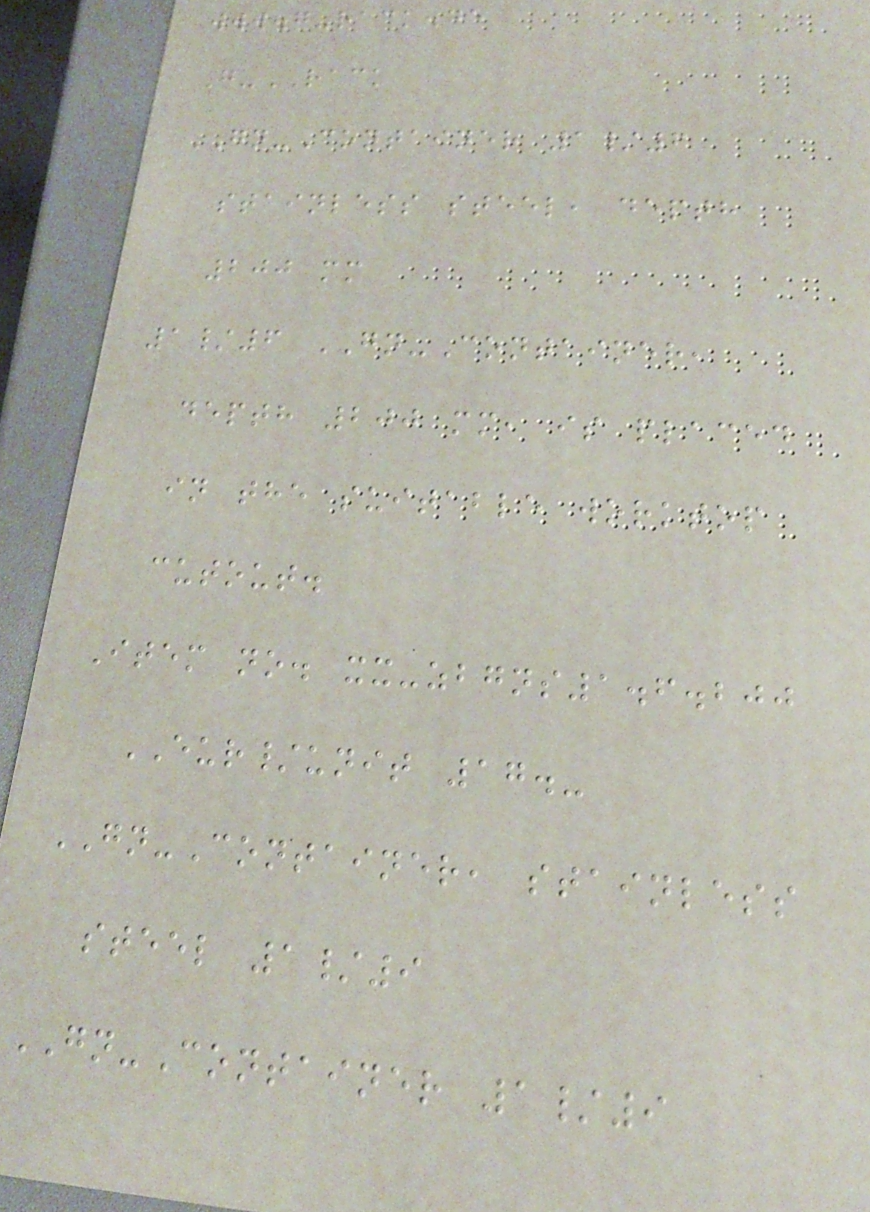www.g-rack.de
G-RACK
GN-Container 1/6
stainless steel, depth
200 mm
1/6 GN-Container,
depth 200 mm, is placed
in the suitable worktop
cutout.
Item no. xx-zbgns1.6.200
EUR/unit 17.-
GN-Container, stainless
steel 1/9
GN-Container 1/9
